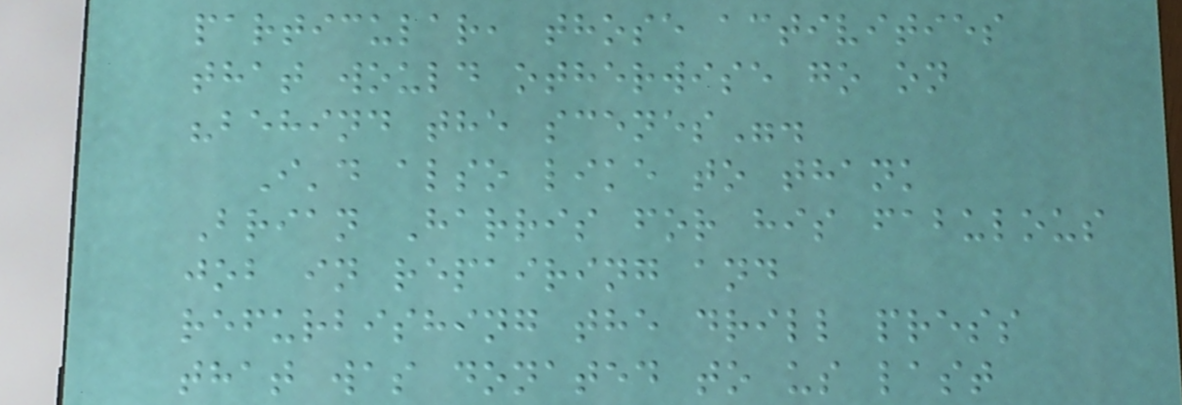particular, those activities
that would otherwise go on
"behind the scenes".
I'd also like to thank
Brian Harris for his fabulous
job in repairing and
refurbishing the drill press
that was donated to us last
